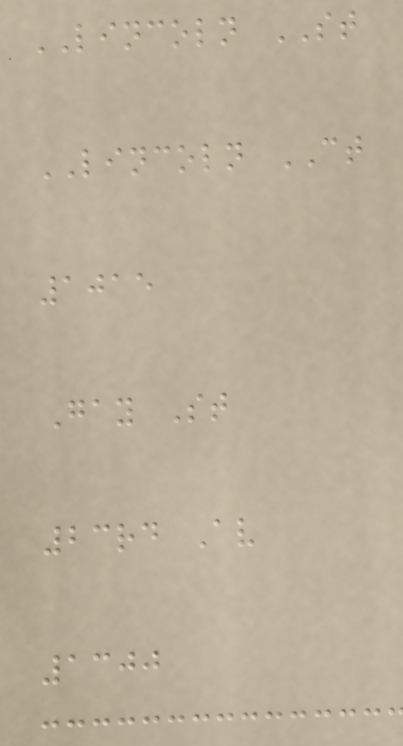LINCOLN ST
LINCOLN CT
1015
Gay St
23rd Av
1300
